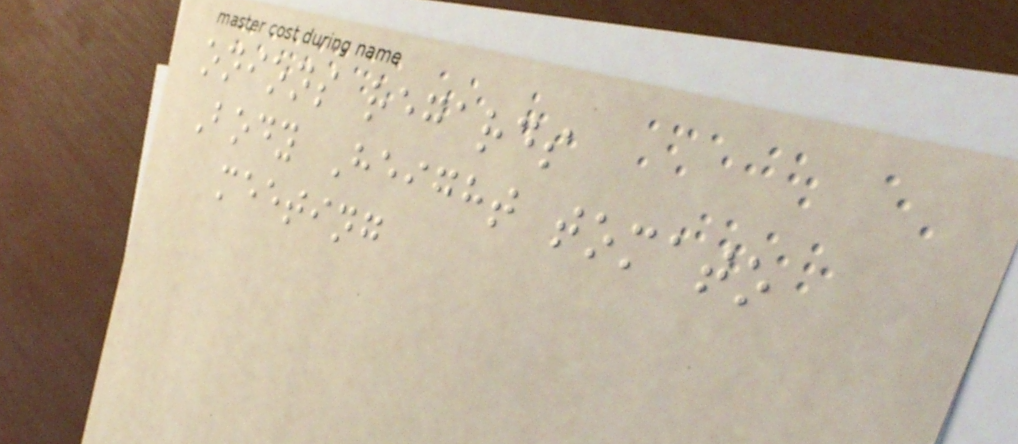onions regards
Body Height tomato
meeting
